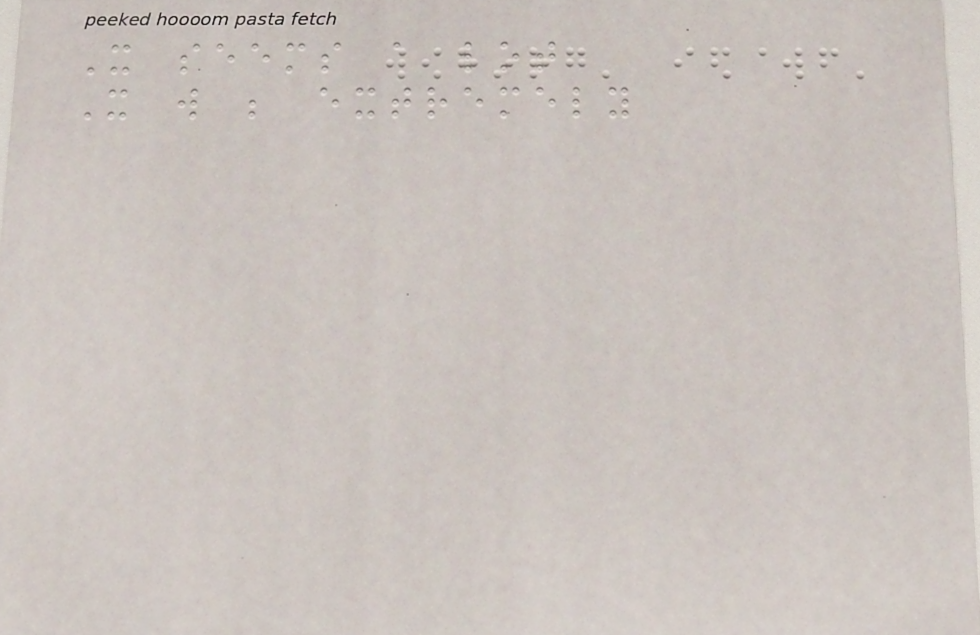It seems a lot
It will be extremely
